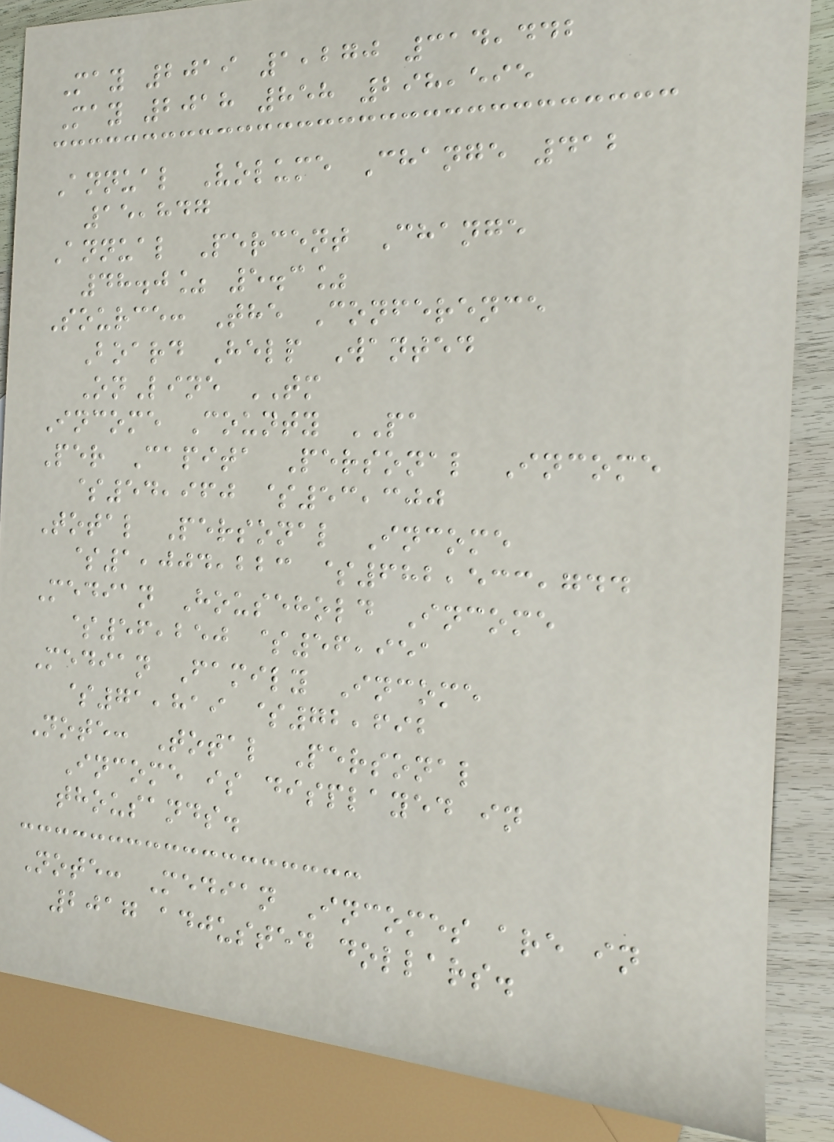May 2019 1,270 314,442
May 2018 858 298,595
Annual Volume Change 412
15,847
Annual Percent Change
48.0% 5.3%
Source: The Conference
Board Help Wanted
OnLine TM
Income County PA
Per Capita Personal Income
$54,960 $53,300
Total Personal Income
$1,004,223 $682,533,744
Median Household Income
$56,250 $56,951
Median Family Income
$71,819 $72,692
Note: Total Personal
Income is displayed in
thousands.
Note: Median Incomes are in
2017 adjusted dollars.
